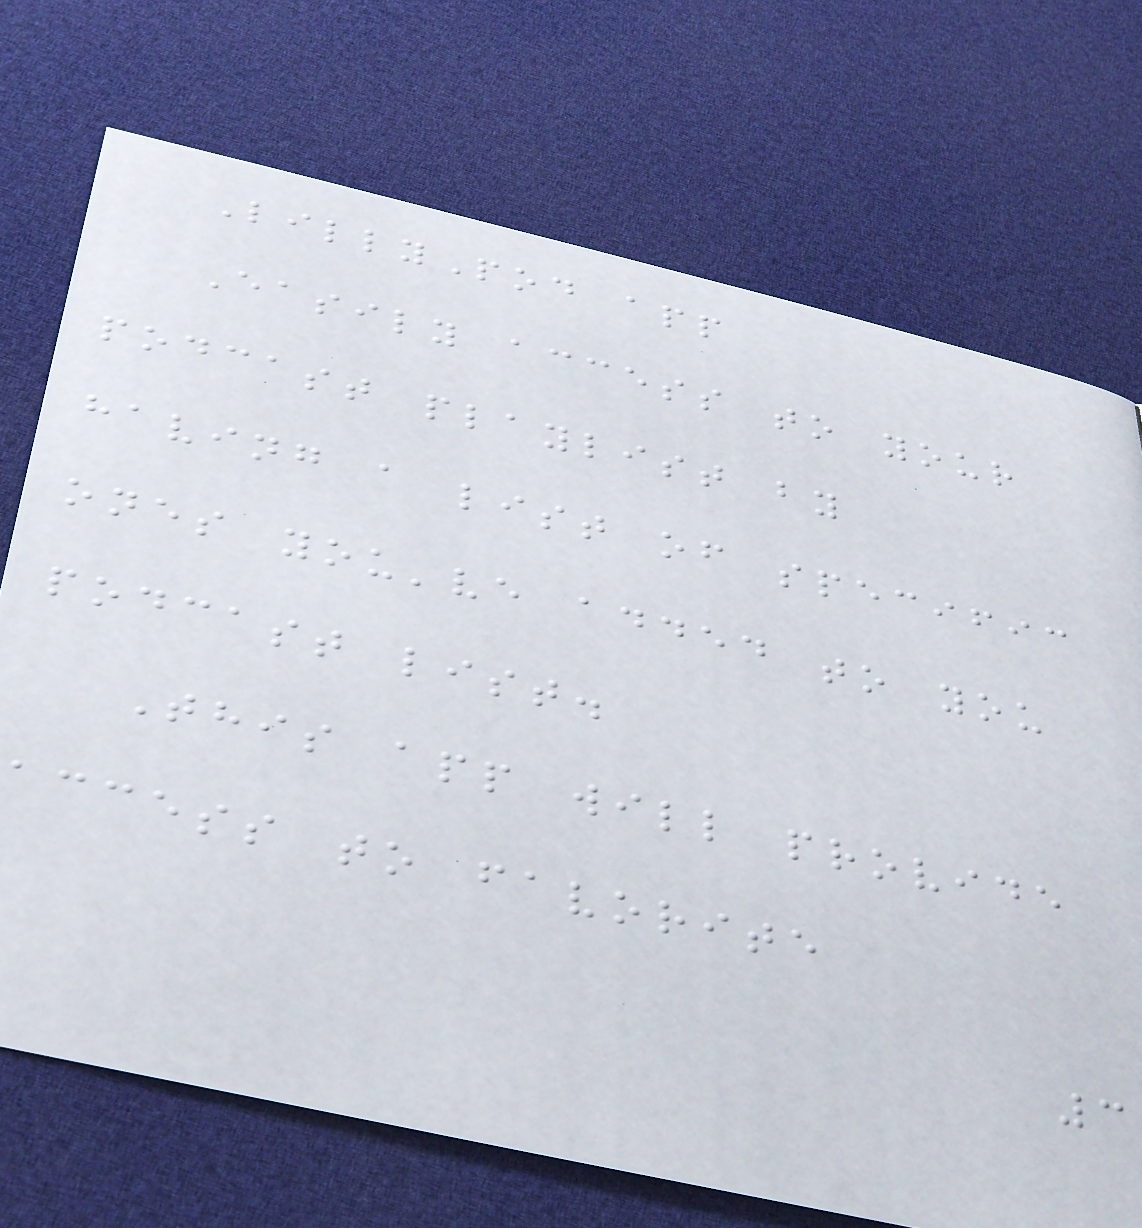LillyPod app
Easily access to your
podcast playlist by
having a list of specific
ones you've added to you
podcast list.
This app will provide
access to favorite
3
